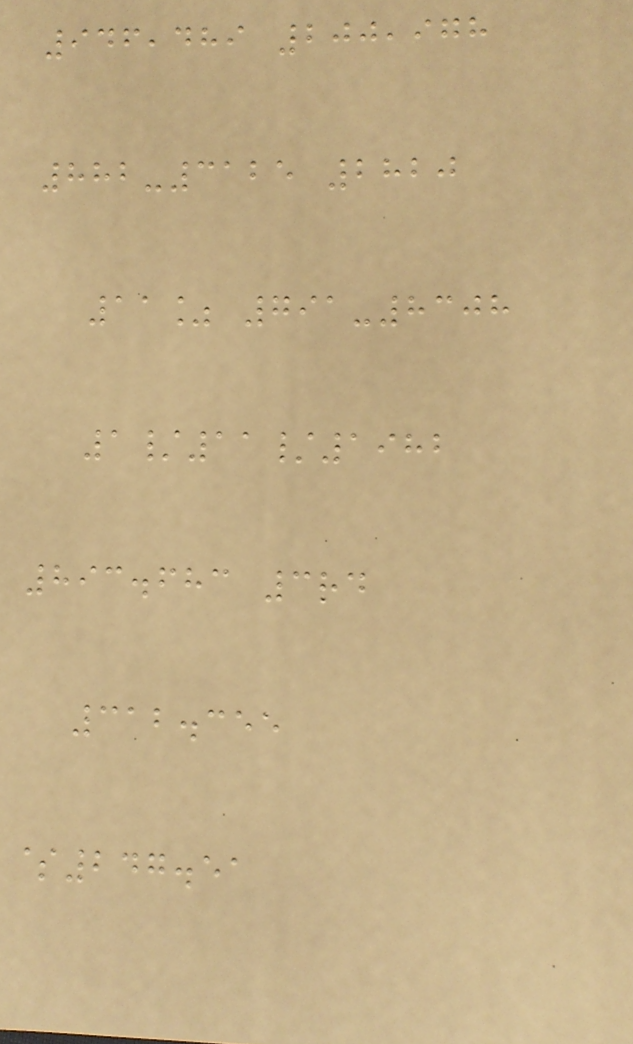946,489 200,978
882-3125 2820
11% 791-8308
1/11/1982
893.683 3rd
312.355
$247.51
